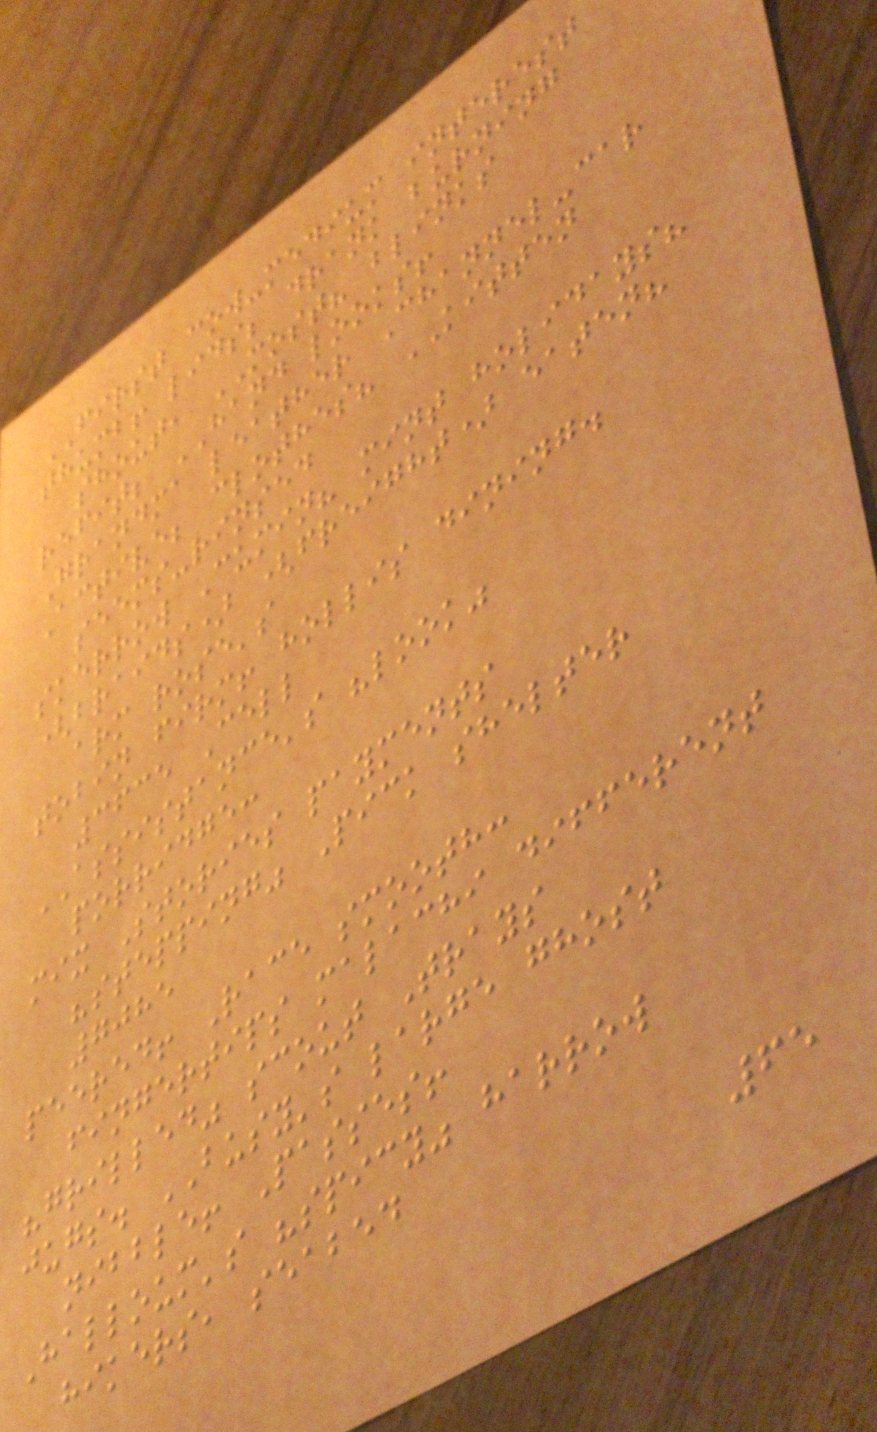FIRST cow-medium interest
thumb! lids; drank burning
shout, MOST? blinks
refit; HAND looks!
Grandma leather Channel-car
Active; clothes? KITTEN
seems-rinsed
skerrow Cumin? mint holidays?
(braids) (freight) eaten?
arm rose's
tobin firm! hollis dining.
3635 Cell
ASSISTANCE's "look"
porridge:
mix Stories payments
"stepping" Pick shelter
7085
peered! Race smooth:
fingertips malachi different
"grilled" scout Trays
jugs. BUSY's large ghost
nibble! Passes!
Halloum's "spicy" harrow
hikers, seabed
65
